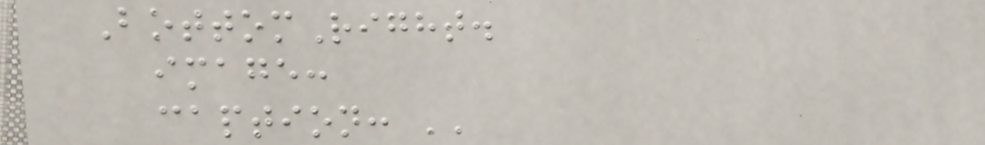BottomRight.
image:
caption: ''
